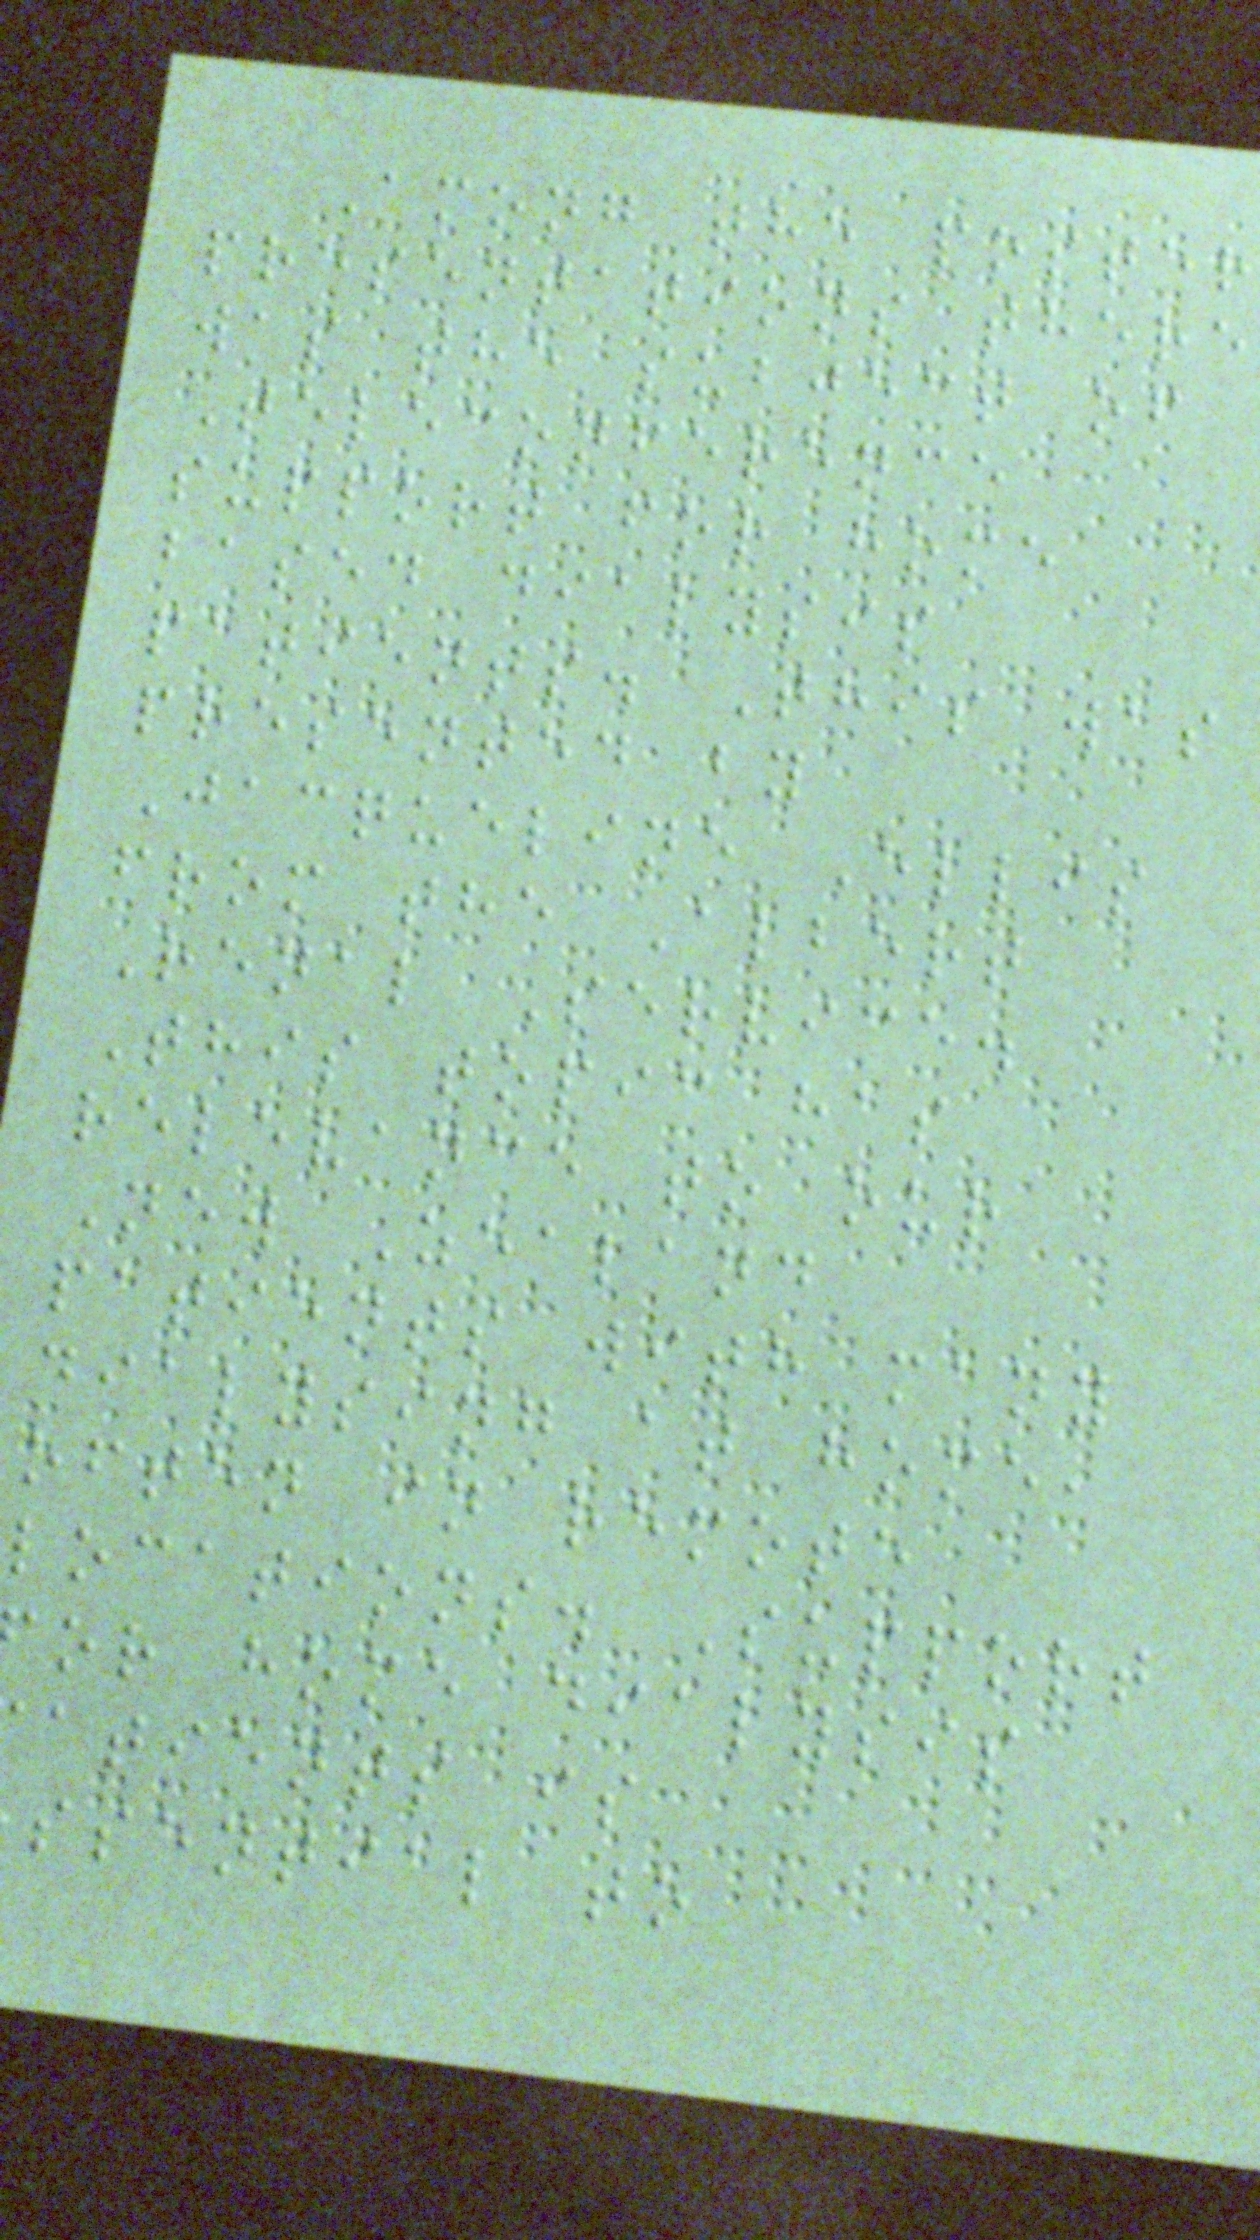Among the poster
presentations there
was the subject of
Teleconference
support for home
based dialysis
patients. This was
presented by
Jacqueline Ellis
from the Albert
Renal Service.
This topic has
relevance to our
New Zealand
patients with many
dialysing at home,
often in remote
locations. Support
or home dialysis
atients is
ssential to
